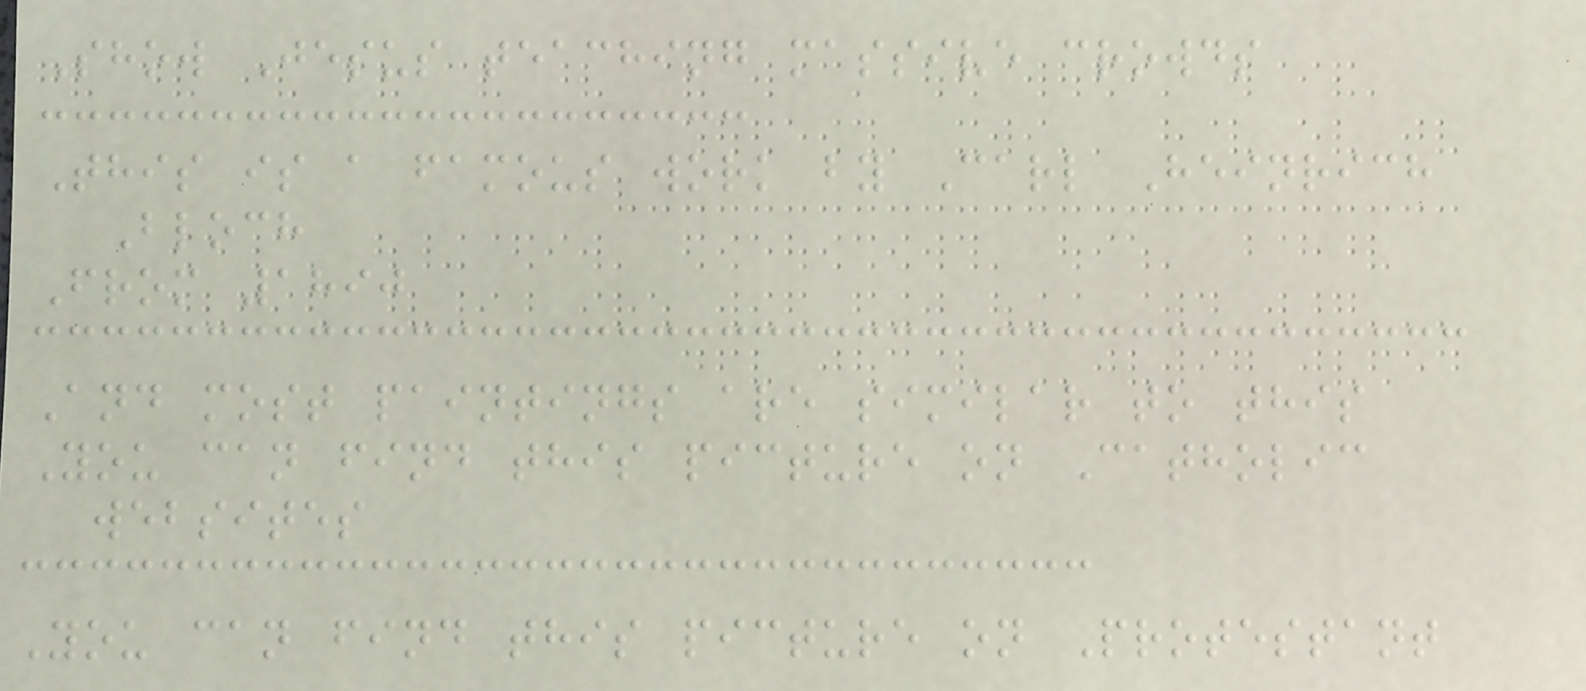Show Jesus teaching massive crowds
This is a famous work by Carl Heinrich
Bloch
From 1890
And most paintings are similar to this
You can find this picture on Catholic
websites
You can find this picture on Protestant
